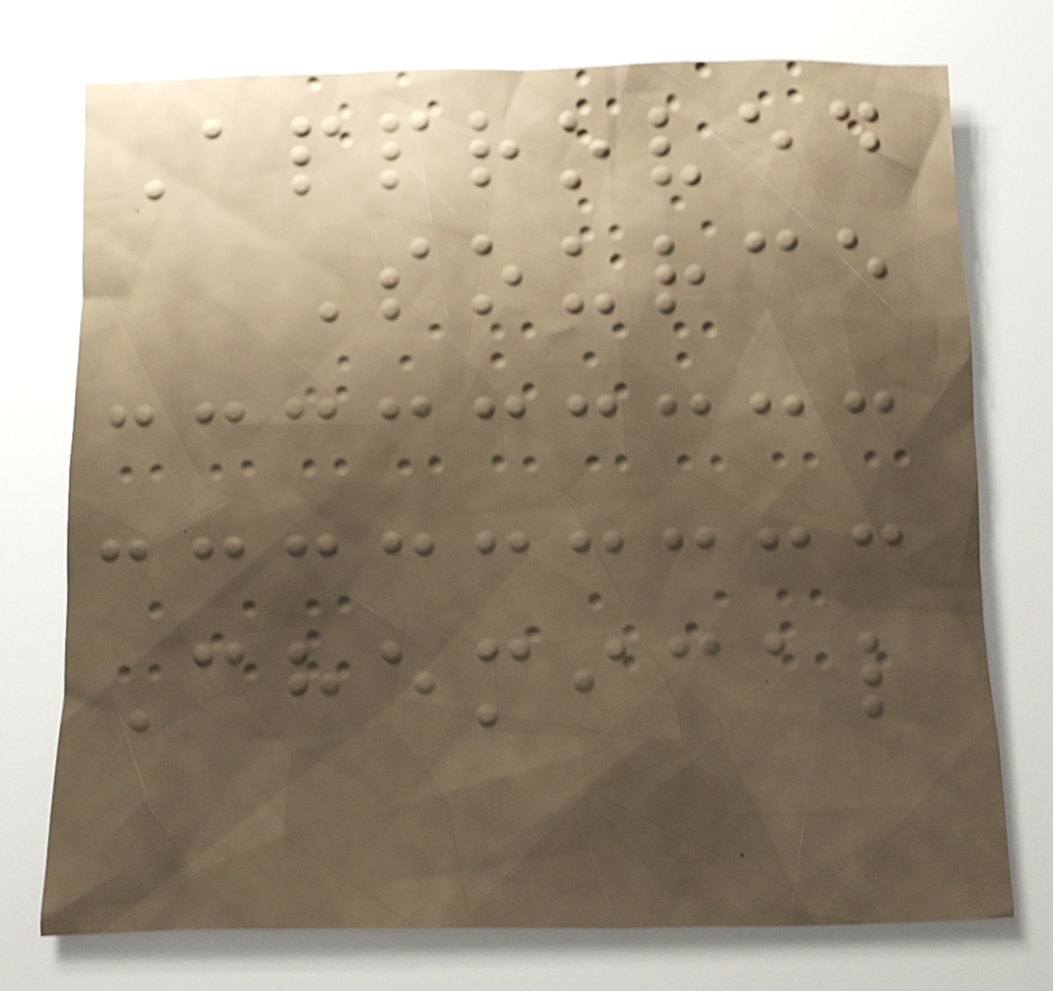Approved
Source
Chemical
